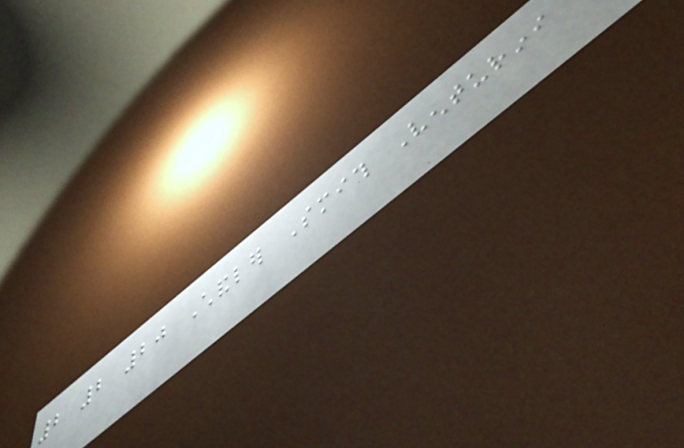2 2 20 Chandler Smith Venturini
